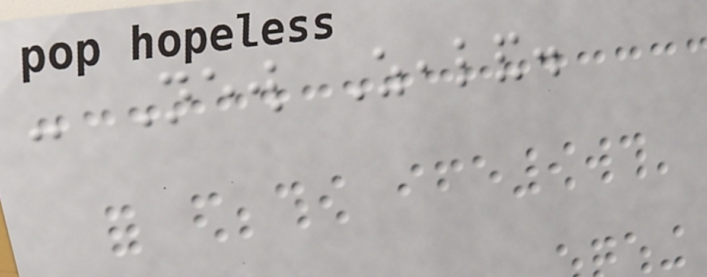- New Zealand.
